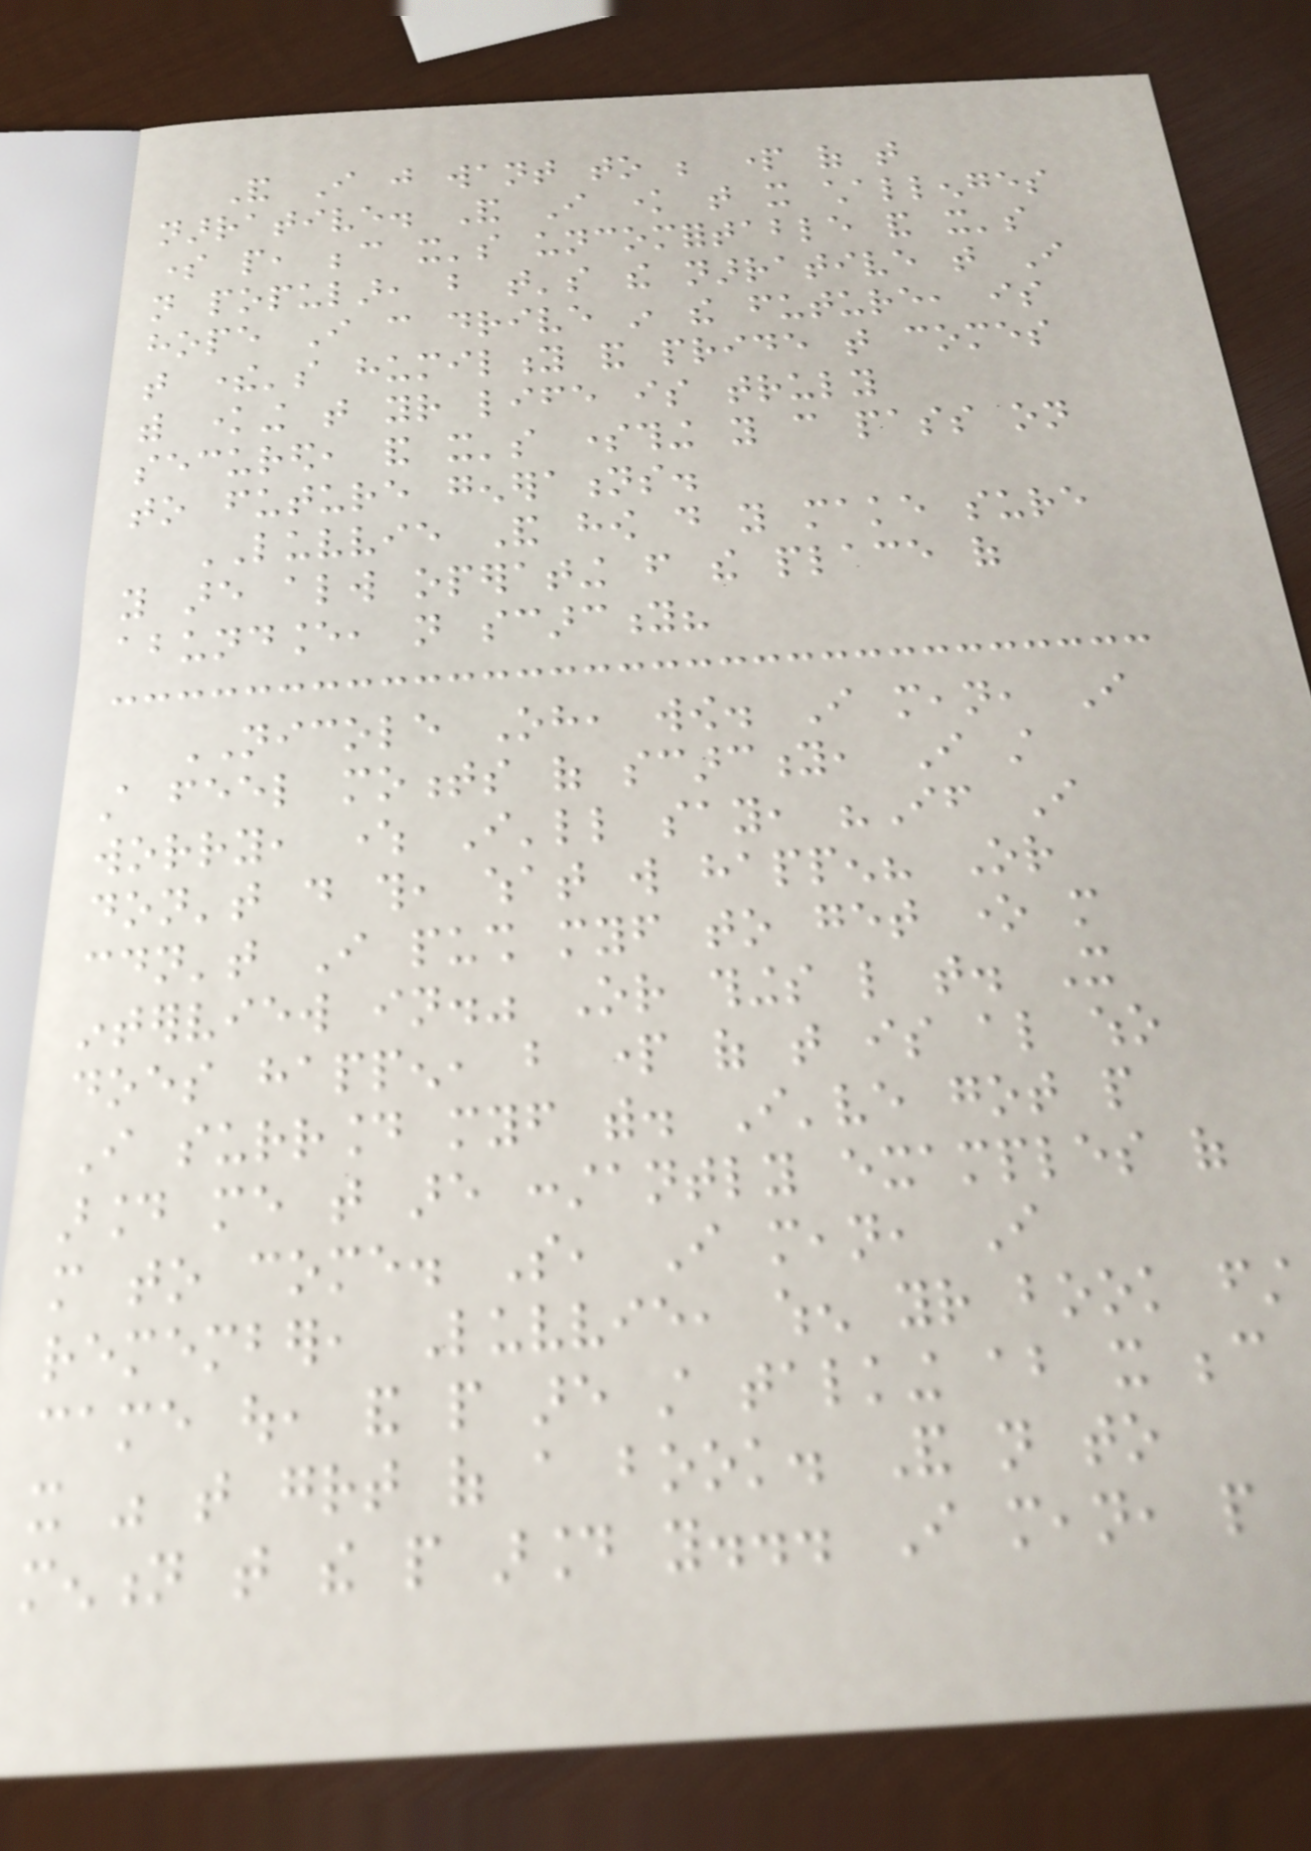And I just want to be part of that
narrative. And I know that it challenges
some people, because it's uncomfortable and it's
not popular, but that's the narrative that I
hope I can drive in the future, is
that there's humility and pride that comes
with knowing that your life is truly
secured, and it's something you can pass on
to future generations.
LUVVIE And how do you make sure
you are always operating from the place of
abundance, not scarcity?
NICOLE Oh, wow. I mean, I
still feel moments of scarcity, I still
worry, where I'll say, "If I
don't do this, what will happen? Or
couldn't I push myself to get one more
interview in." Or things like that. It
does happen, but part of that is also who
I surround myself with. I've got people
around me that are constantly examples of
more to come. So, I mean, I
remember, Luvvie, when your book first
came out, and people are still talking about it because
it was that great of a book. And not to
mention that the people around you... I mean, people
